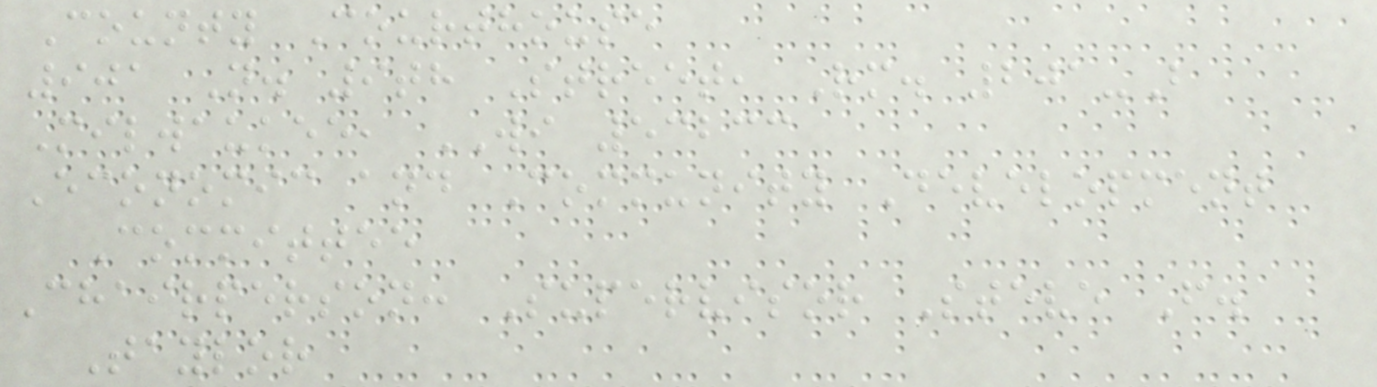County Courthouse
901 N. 9th Street, Rm. 201-B
Milwaukee, WI 53233
Economic and Community Development
Committee
Chairperson: Supervisor Steve F.
Taylor
